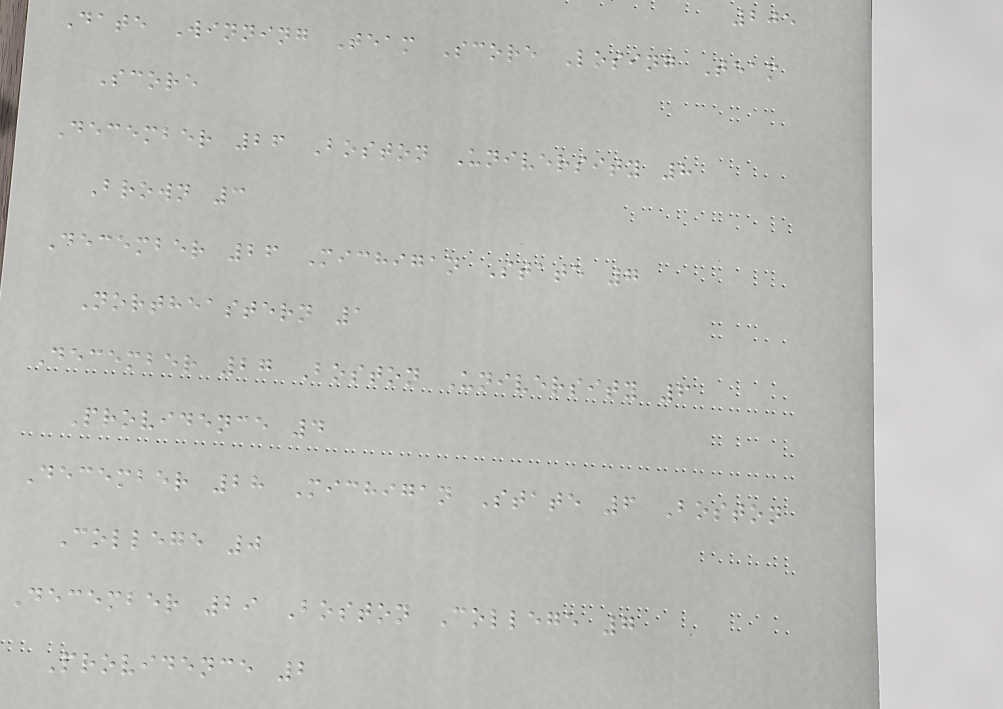205
Date Winning Team Score Losing Team
Score
December 26 Boston University 8
Brown 3
December 26 Michigan State 7
Northeastern 1
December 27 Boston University 6
Providence 4
December 28 Michigan State 6 Boston
College 0
December 29 Boston College 7
Providence 2
